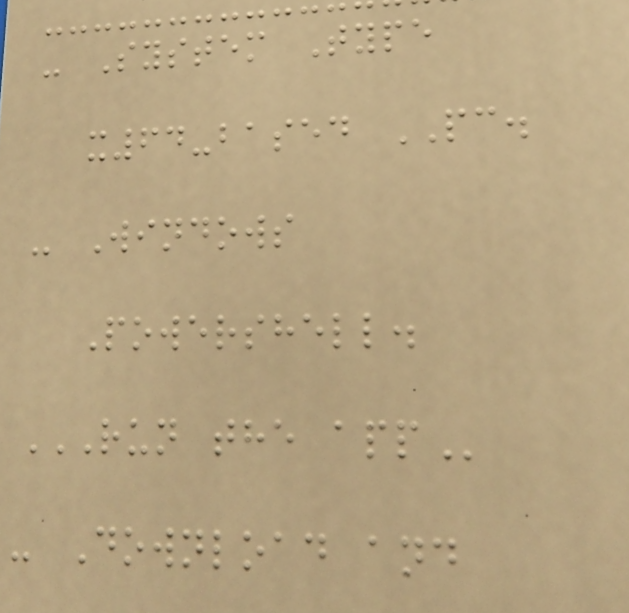- System Type
x64-based PC.
- Windows
Powershell.
RUN THE APP
- Download and
